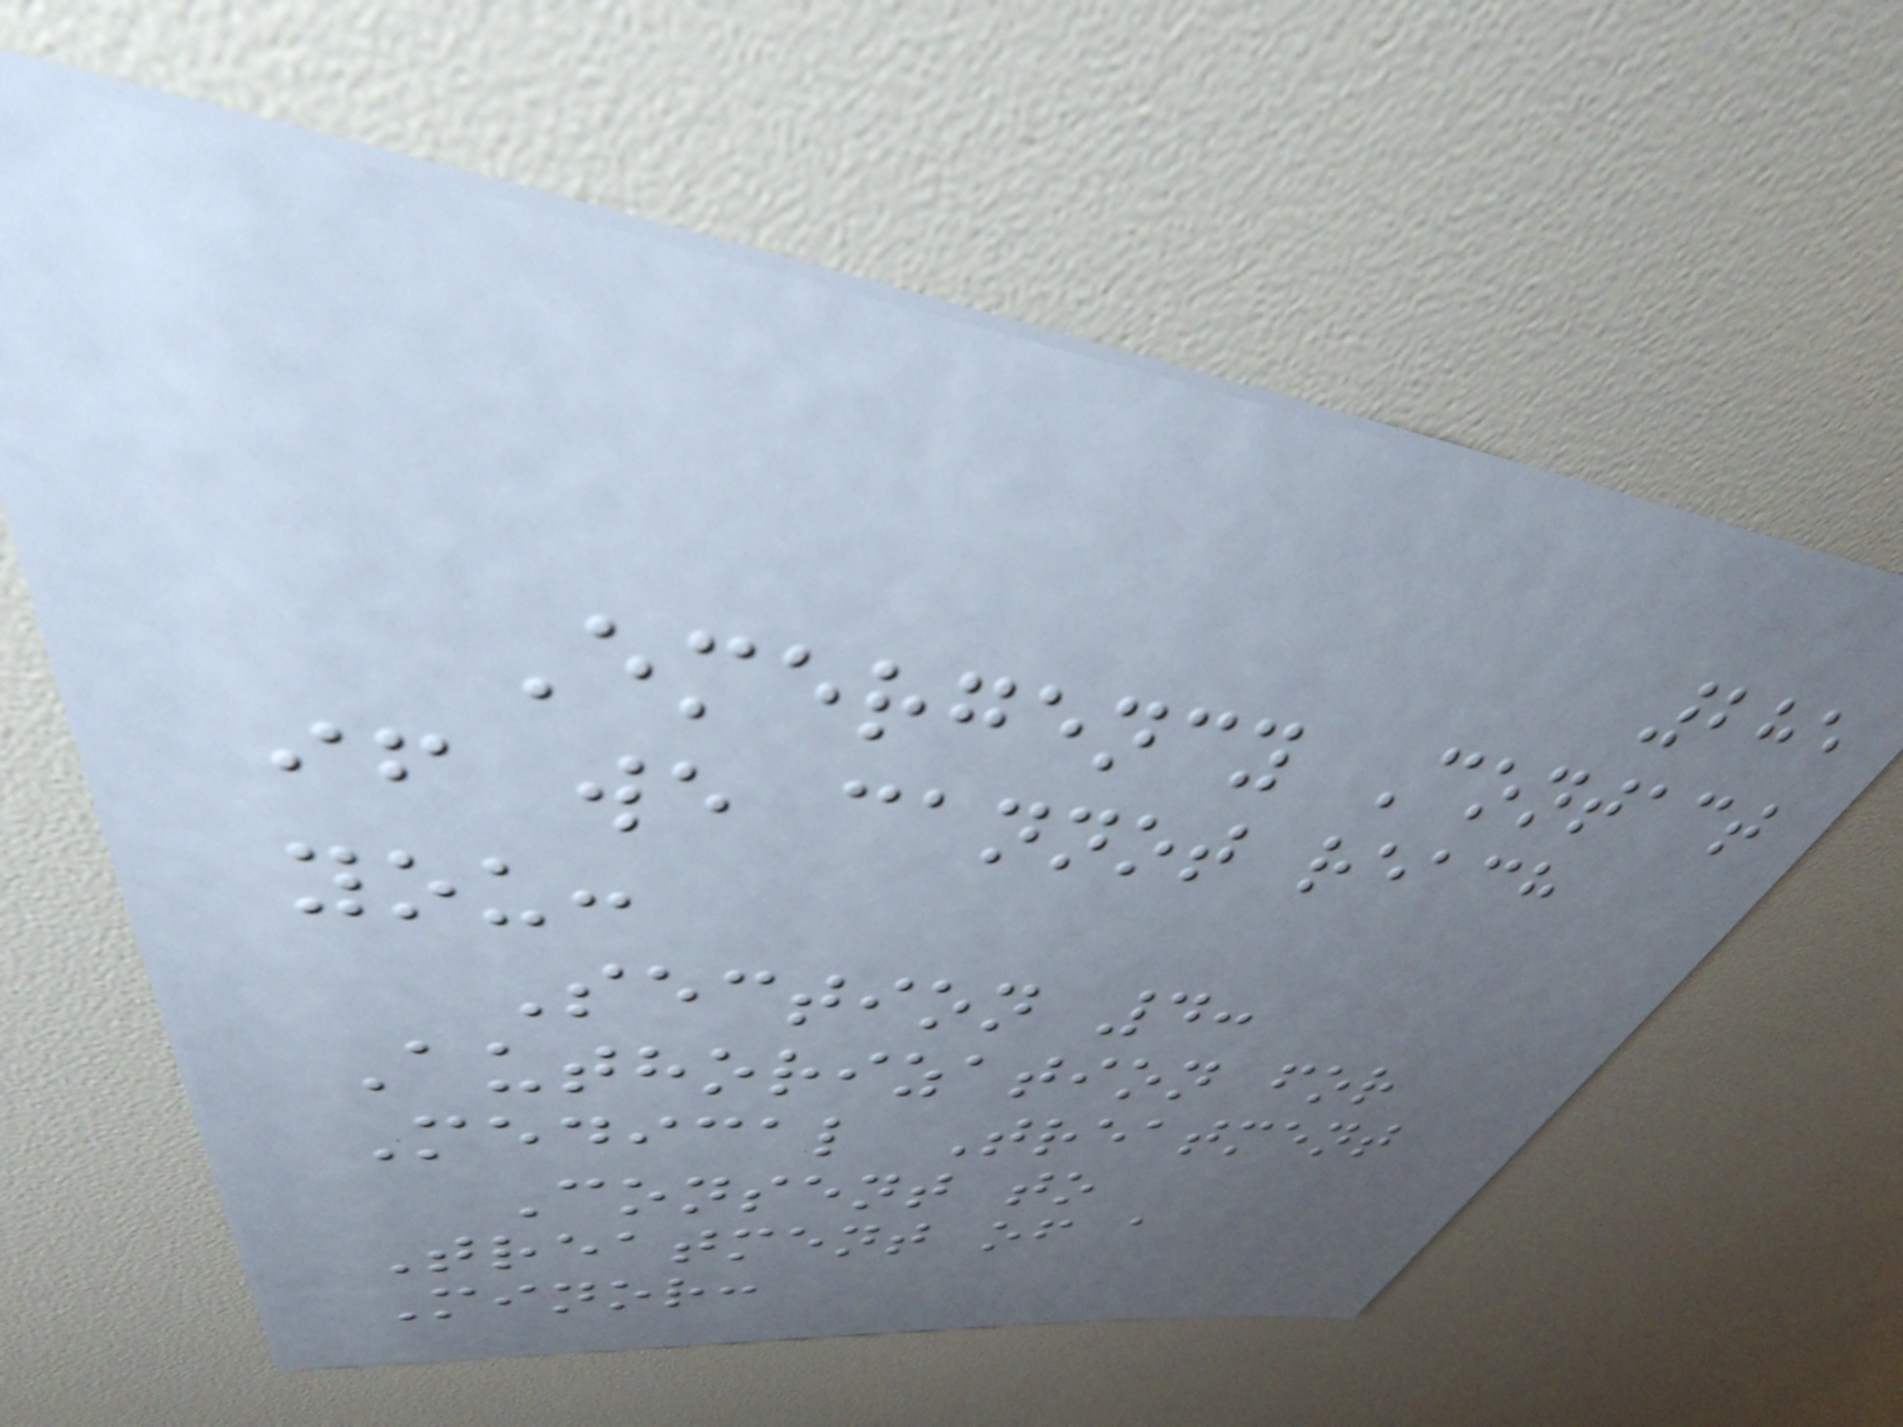285
Emergency Contact
if we cannot reach
you:
Section 4:
Authorization for
Medical Treatment
Consent to
Treatment of a
Minor:
